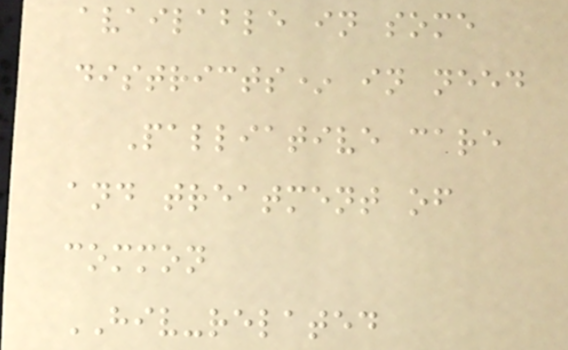available in some
districts* in need
Palliative care
and treatment of
common
HIV-related
